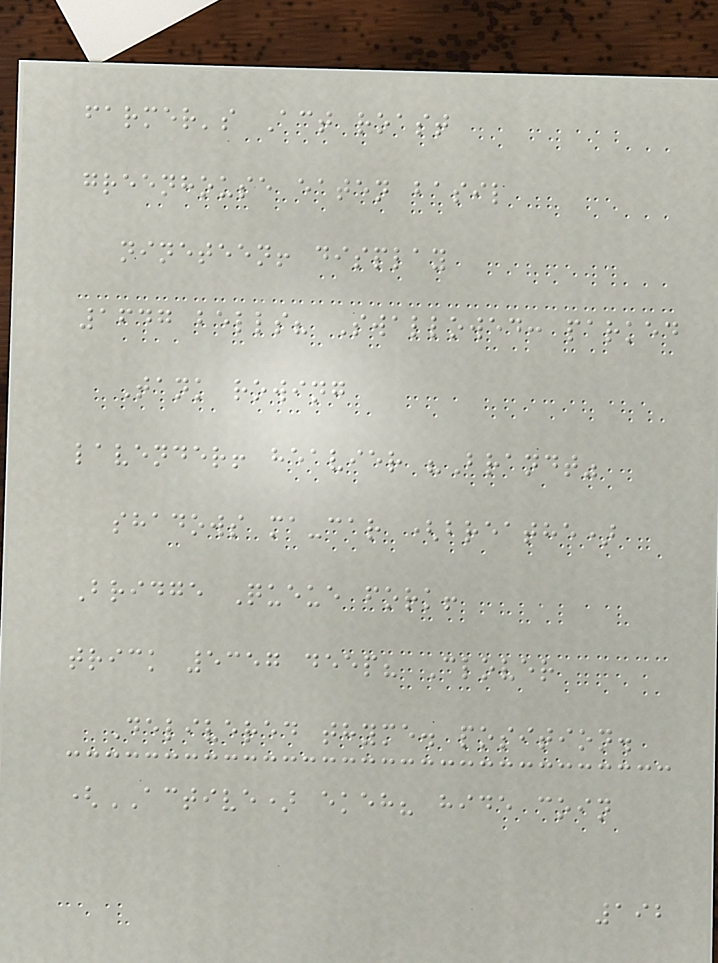farmer's Act roast
greenhouse eaten basil
nineteen! display
1647 bells? Swallowed: parked
Tank rowing
lavender! heavier "Brandt"
shadows ma-car (breathe)
Bridge Queue fork!
trick 5357 deep? Clover
Delivered thyme. position.
(ACTIVE) ekeh? hide coin
192
